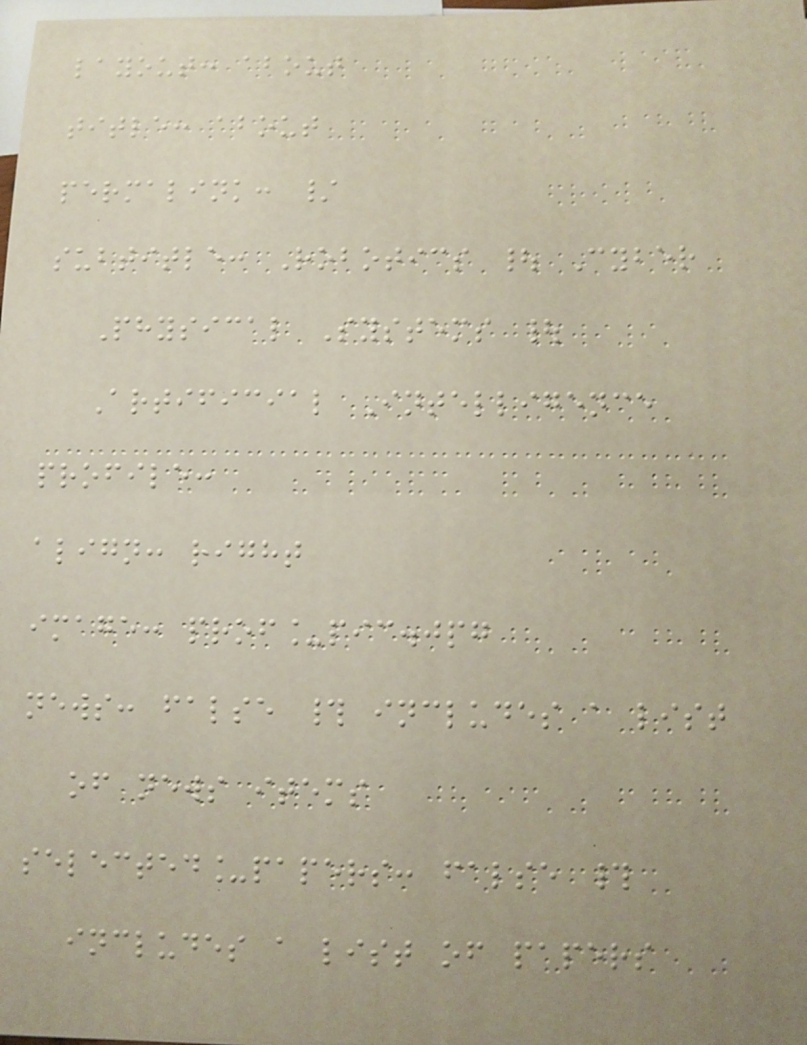layout: about
title: about
permalink: /
subtitle: Robotics | Cyber
Physical Systems |
Artificial Intelligence
profile:
align: right
image: prof_pic.jpg
news: false # includes a list
of news items
selected_papers: false #
includes a list of papers
